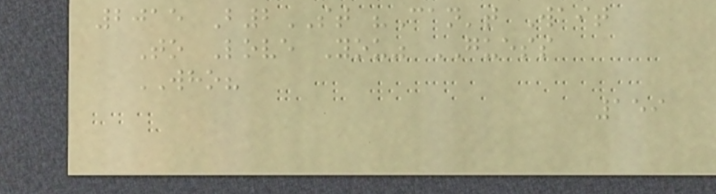2015 B2ST "Can't Wait
To Love You" GUESS
WHO?
159
